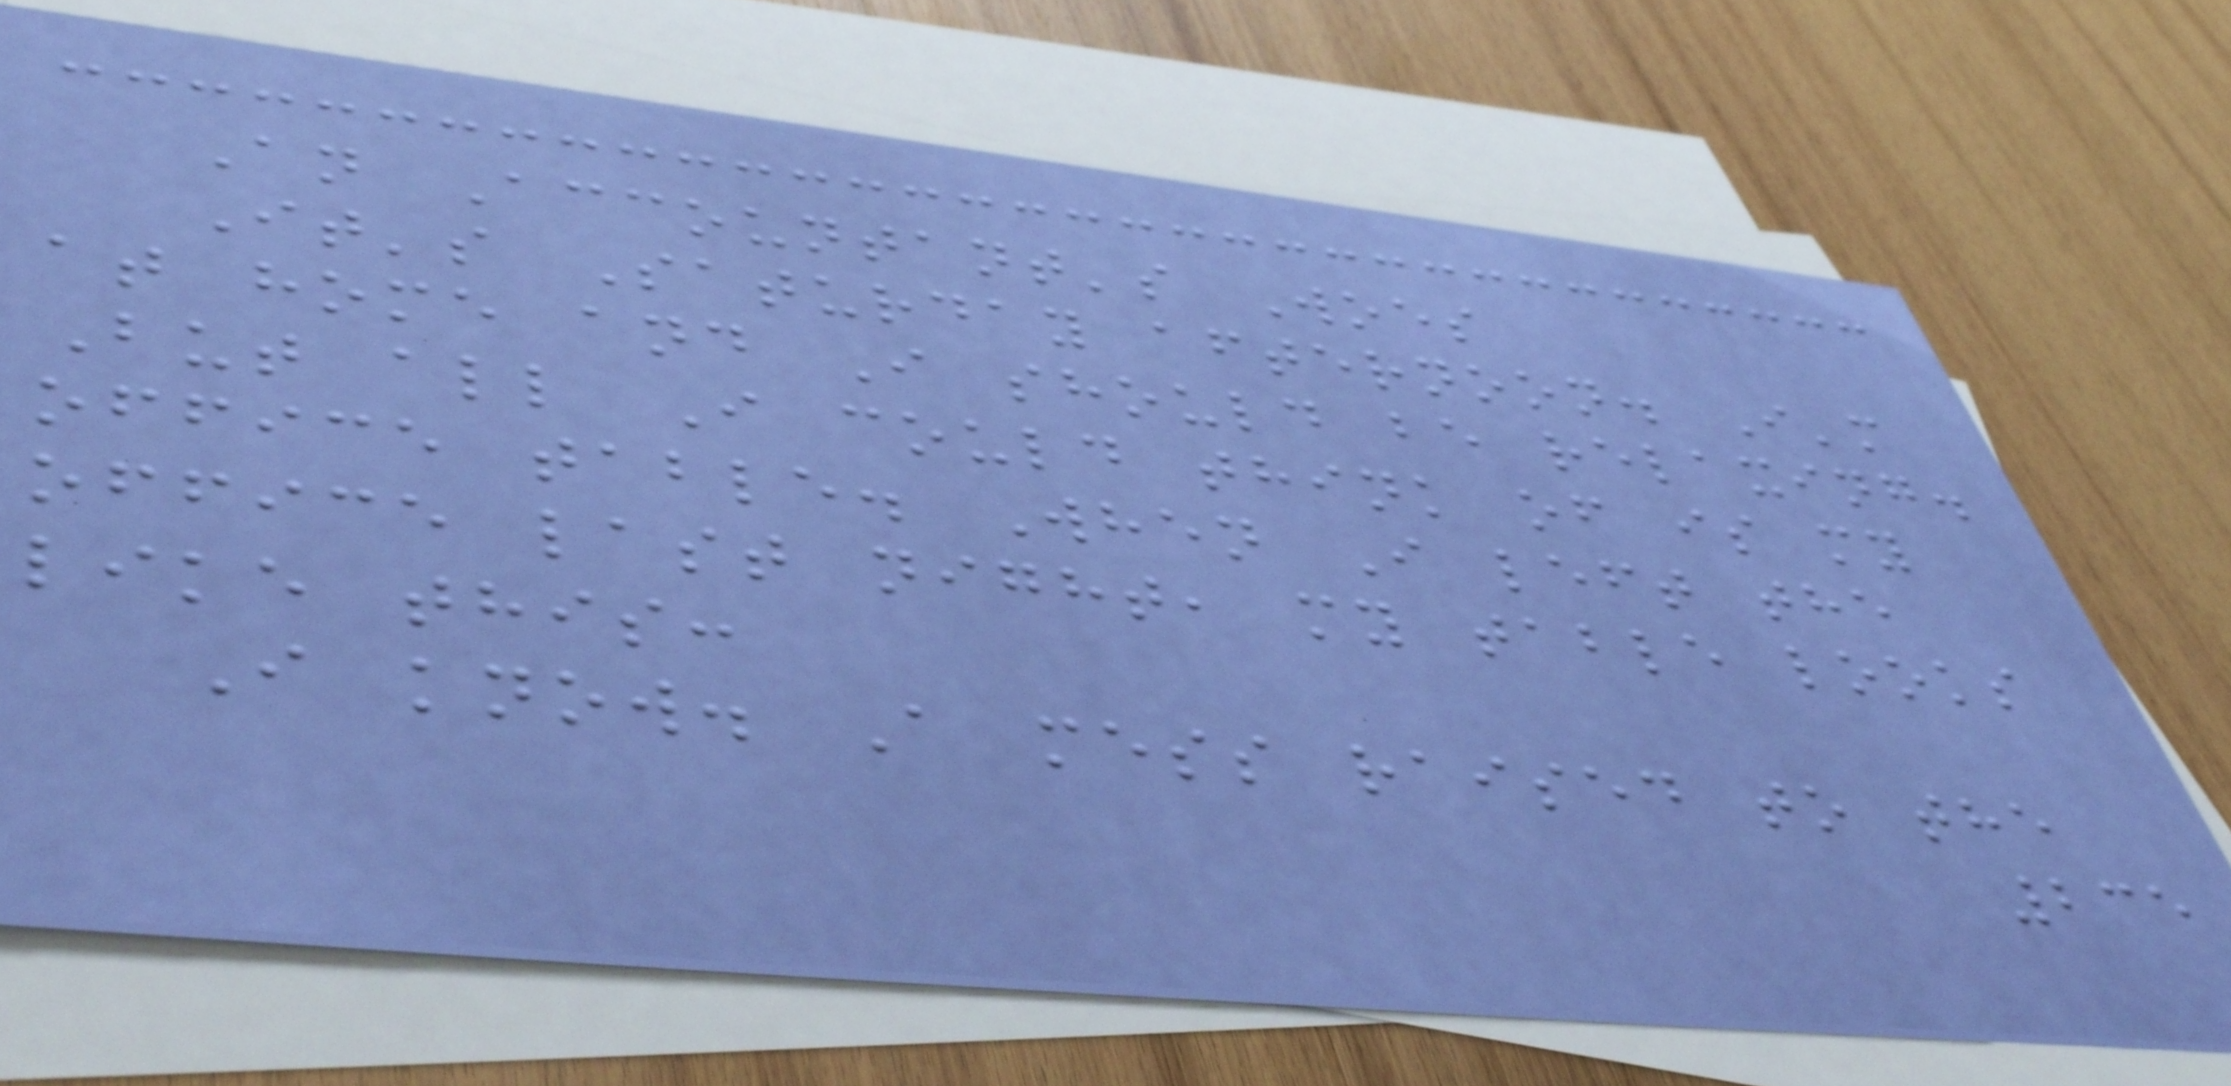An Accountant's Woes
It's Saturday afternoon. I'm
at home and I should be relaxing.
But all I could think of is my
office table. When I left the
office last night, my table looks
like this:
I know. A mess raised to the
235
